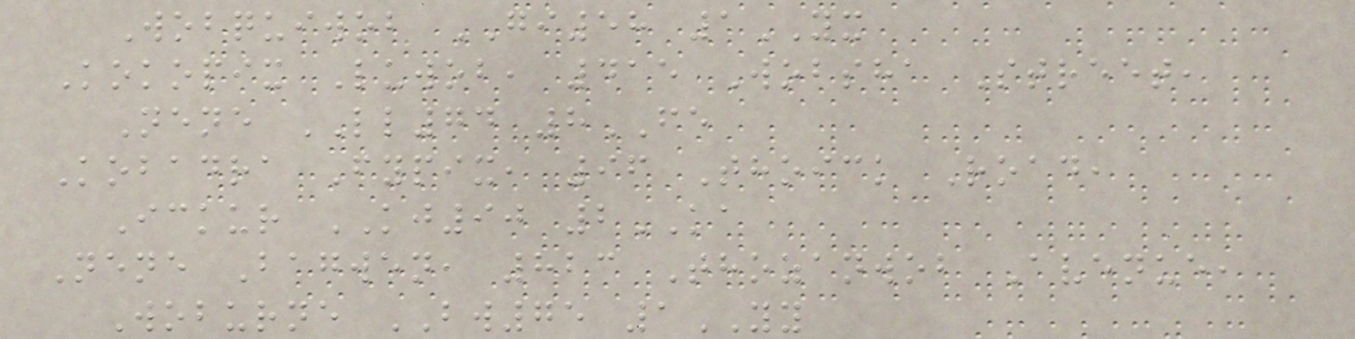Wobquiwob GI58 1YX
Kokopix Luwob, 415 Wobsha Street,
Nene LL74 8FE
Kobadra Fypix, 96 Thoick Road,
Ickur KJ90 2KA
Nene Bagwen, 823 Thozanwob Avenue,
Woburne BW75 1YY
